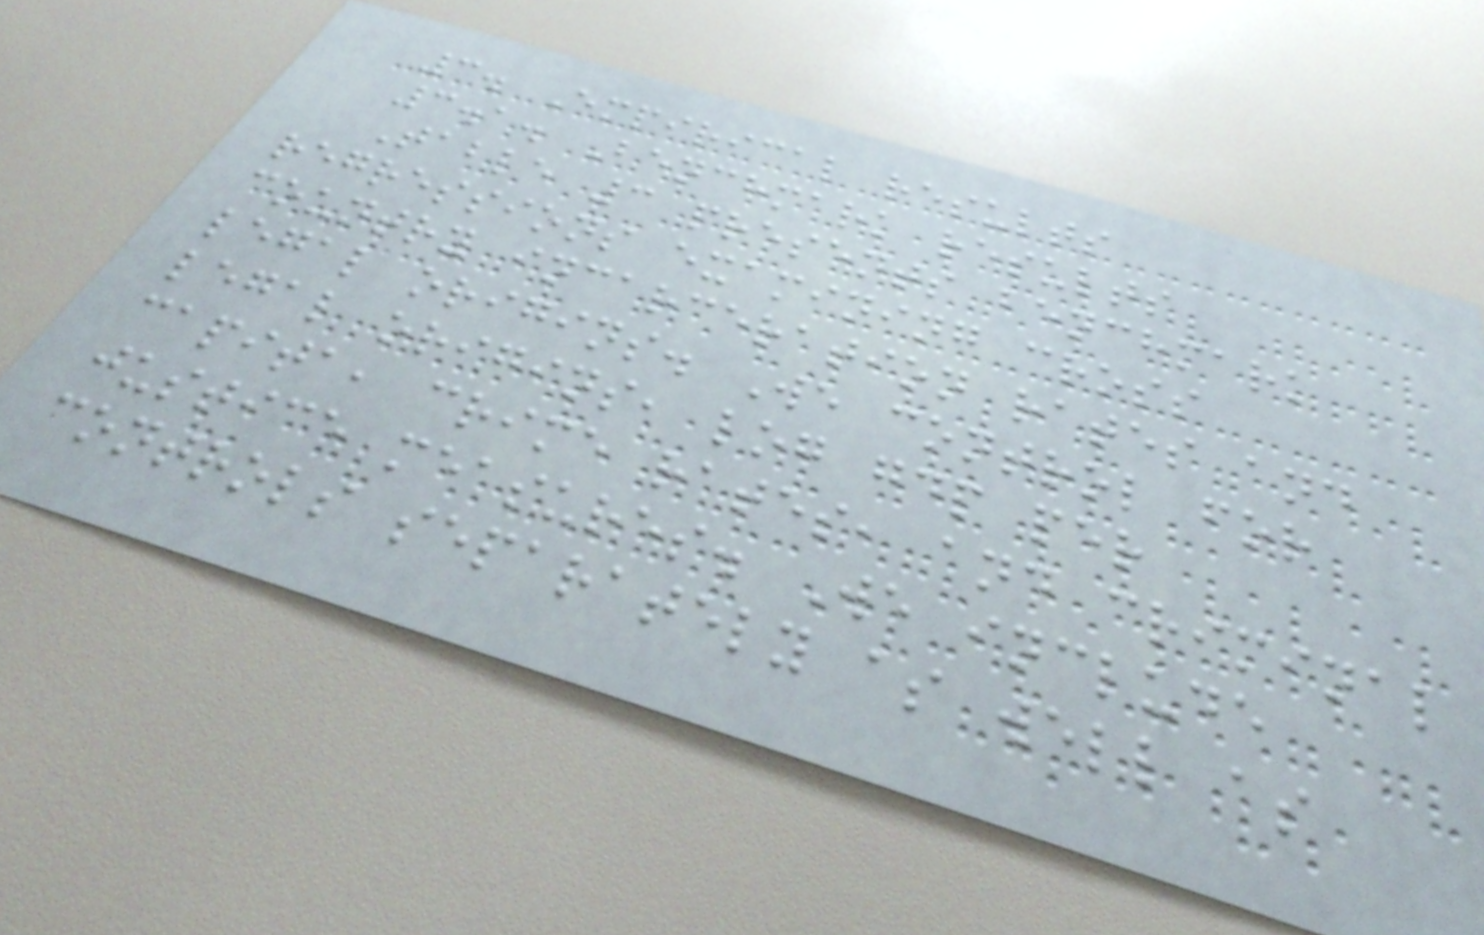3. Empirical results
3.1. Benchmark results
Table 3 presents benchmark
regressions examining cross
country incarceration rates and
legal origins. We control for
legal origins, log gdp per
capita, crime rates, and criminal
justice measures. We include
controls separately as well as
